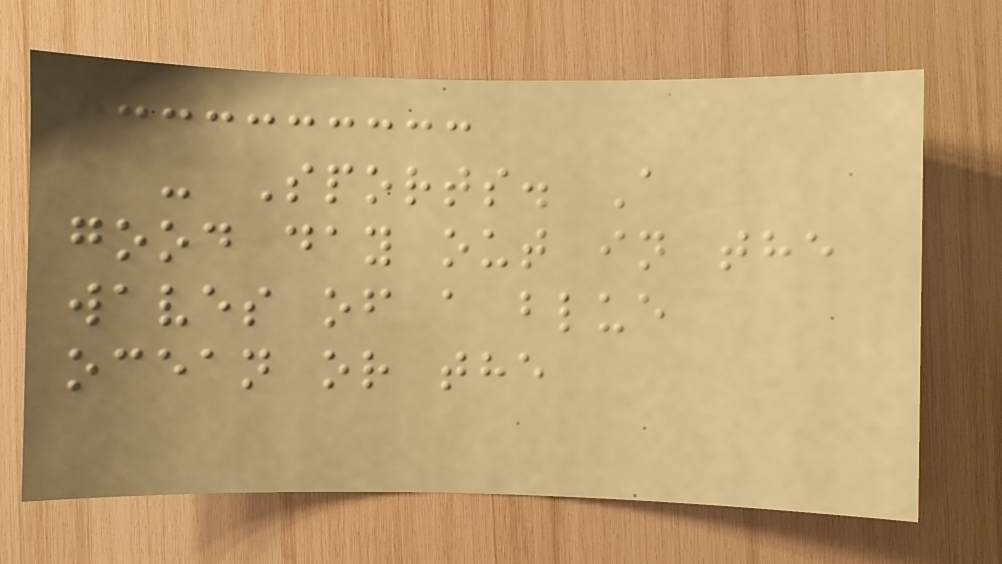- Sports. A
good day out in the
waves of a blue
ocean or the
